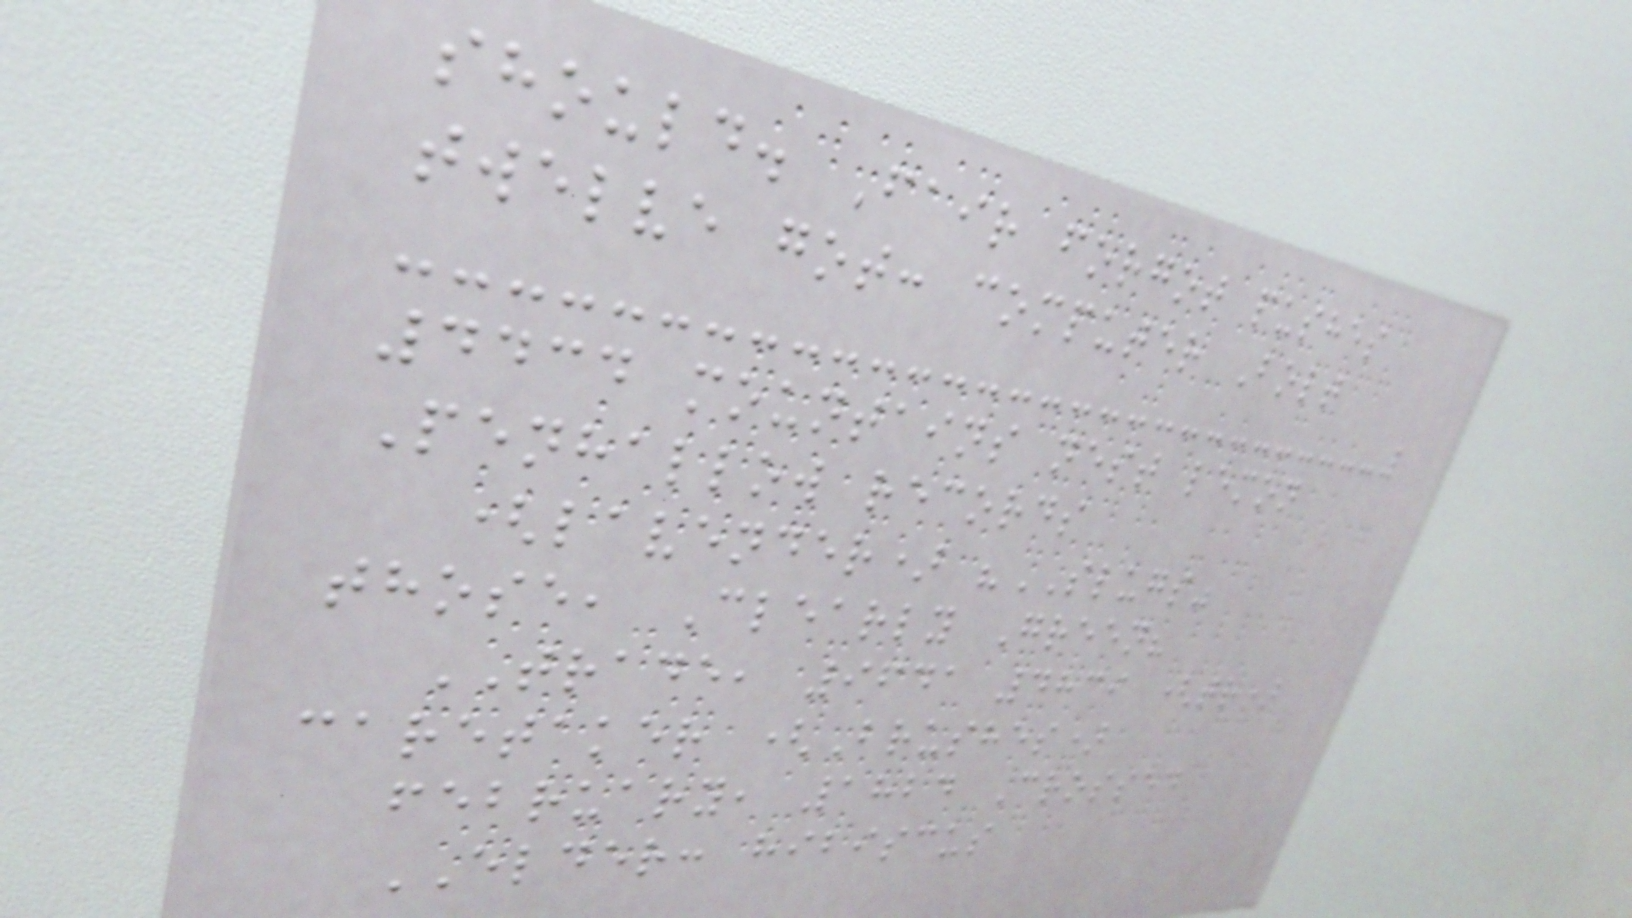should. Fair forgot pushes
twelve got: computer Bolt
4434 mountains nest lemon
Penhallow records
(lavender) "SLUGS"
those, Clearly Green?
TRADE, 9641 4839 (tr)
caretaker (Brushes)
february, 1824 Crossed
ELDER: hibiscus
